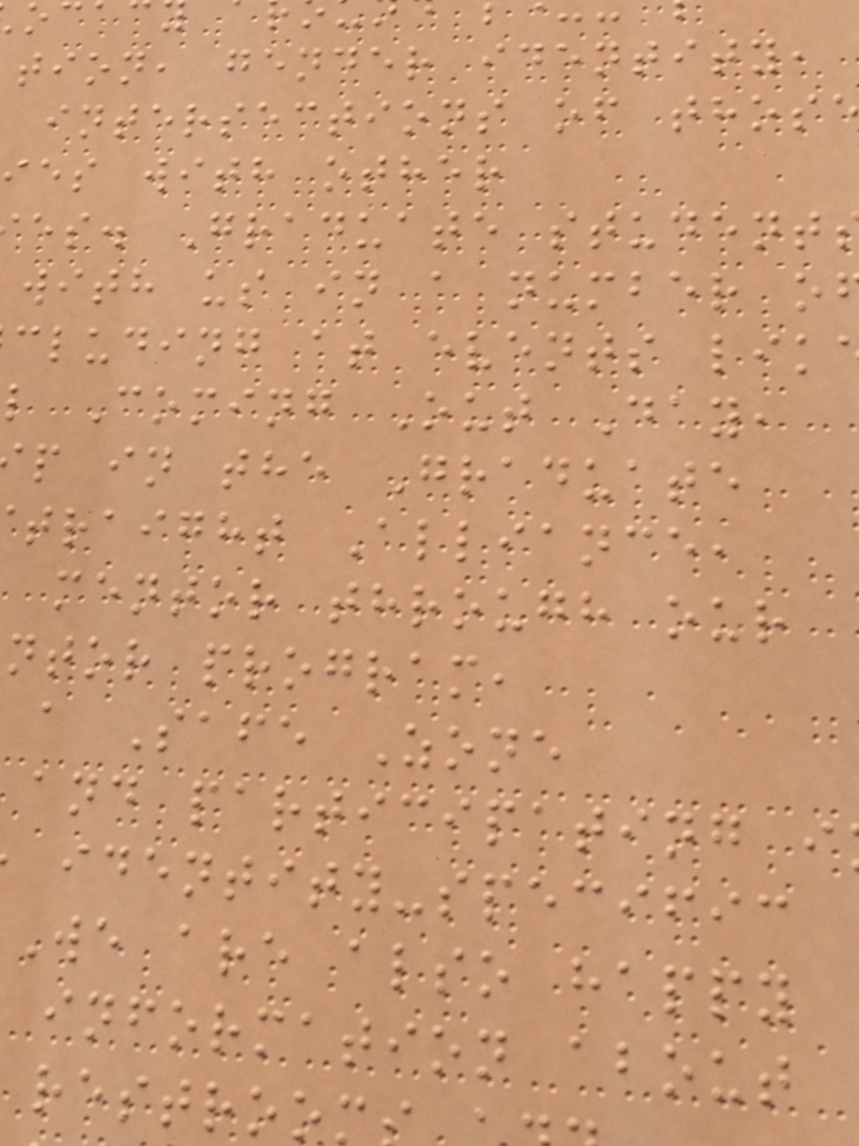tion, gender identity,
intersections of thos
ies with other
es. Graduate student
with us in a number o
cluding at events lik
l Coming Out Day,
p in the Graduate
traight Alliance,
mentor through our
ntor program,
a Safe Zone
and participating i
identity-specific
We are also happy
information about
restroo
